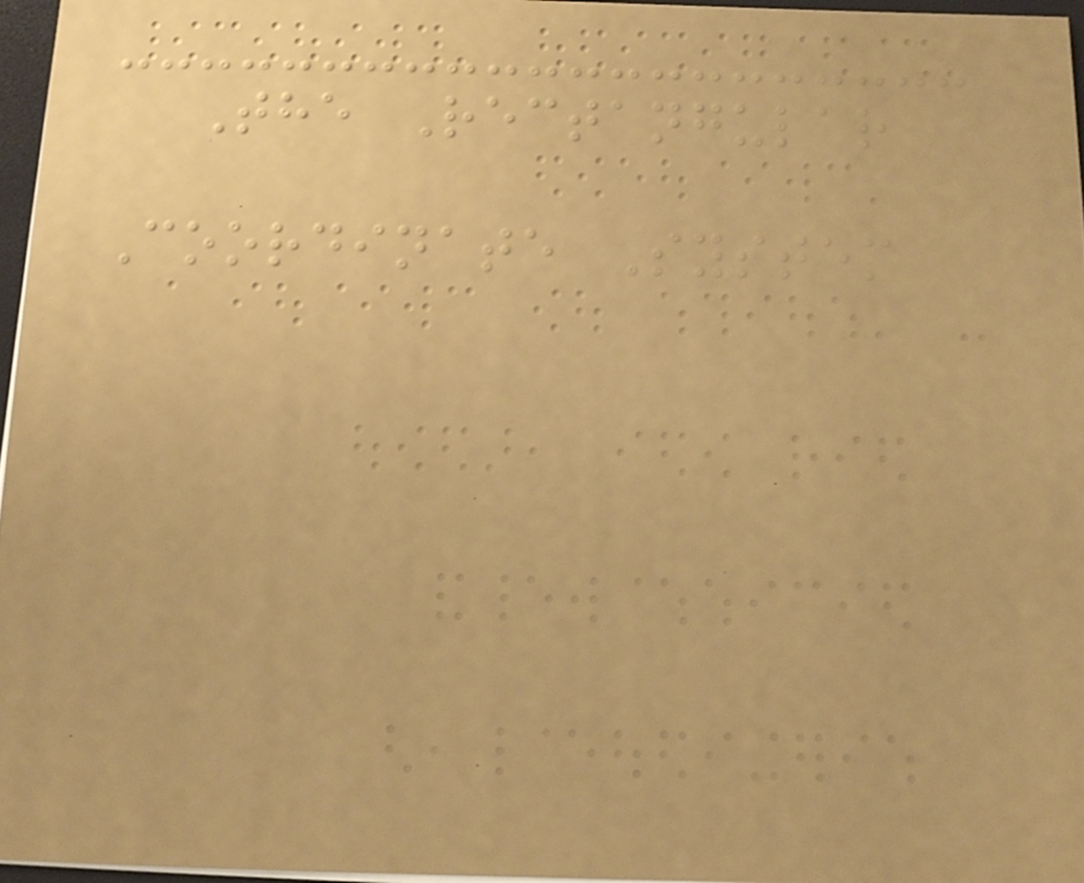The Rectangular
Coordinate System
